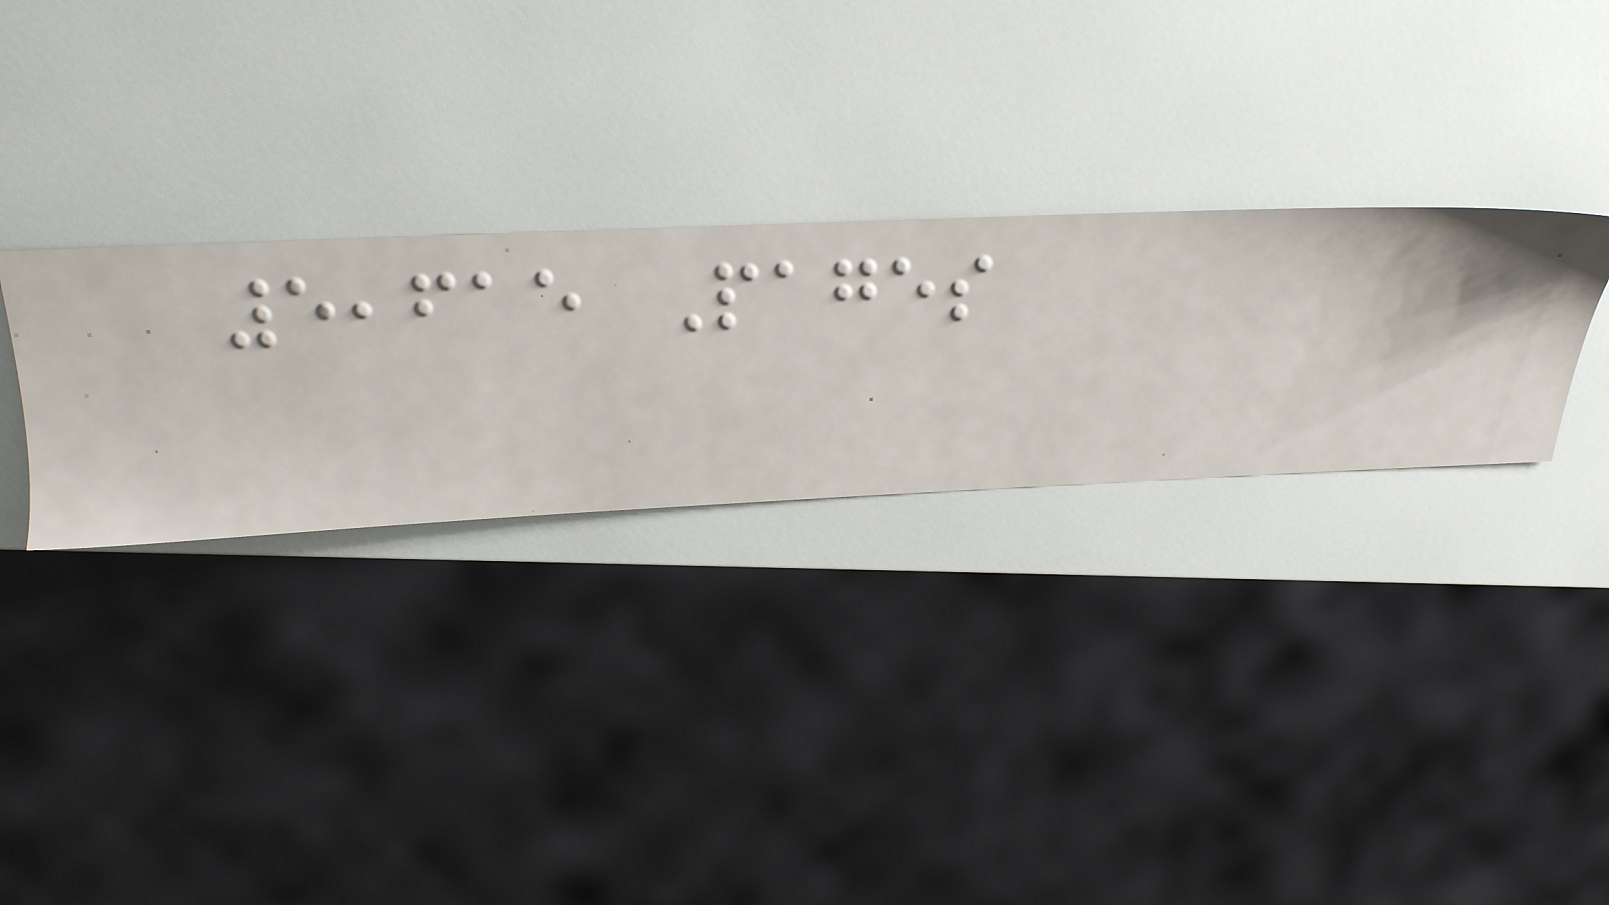5,615 Pages
